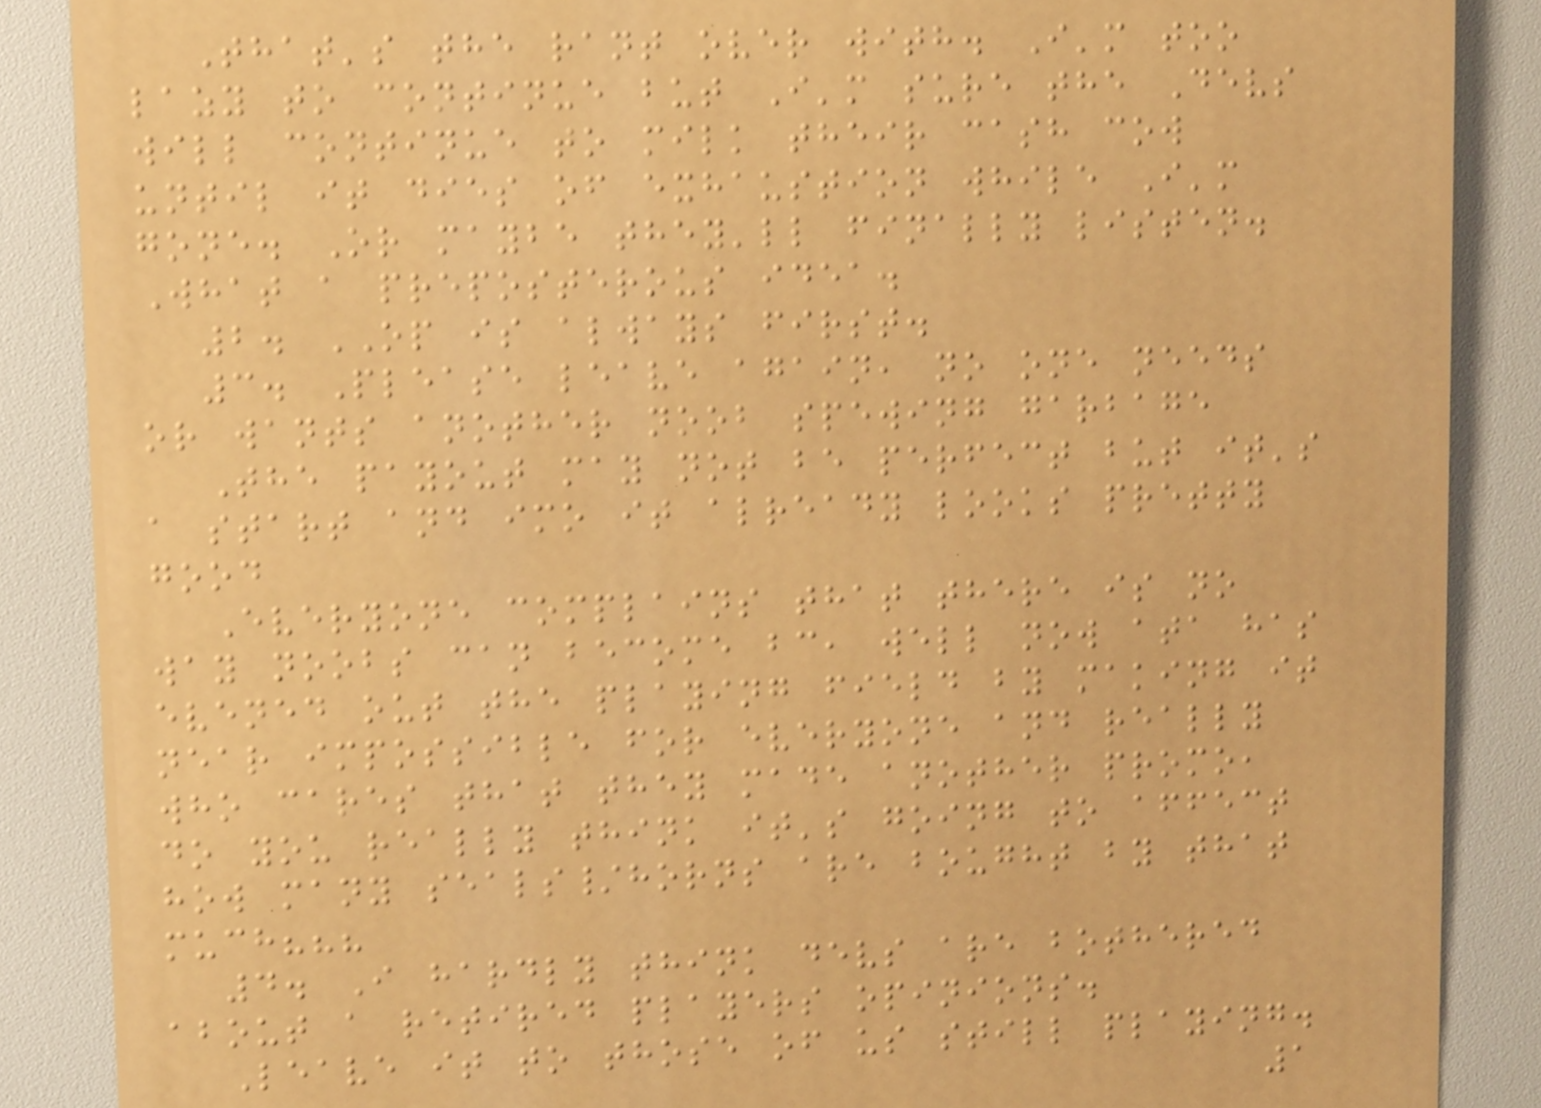That's the rant over with. I'm too
lazy to continue but I'm sure the Devs
will continue to milk their cash cow
until it dies of exhaustion while I'm
gone. Or maybe they'll finally listen.
What a preposterous idea.
2. OP is always first.
3. Please leave again, no one needs
or wants another noob spewing garbage
The payout may not be perfect but it's
a start and imo it already looks pretty
good
Everyone complains that there is no
way noobs can become bc, well now ata has
evened out the playing field by making it
near impossible for everyone and really
who cares that they made another promo,
do you really think it's going to affect
how many seals/horns are bought by that
much???
4. I hardly think devs are bothered
about a retired players opinions.
Leave it to those of us still playing.
1
